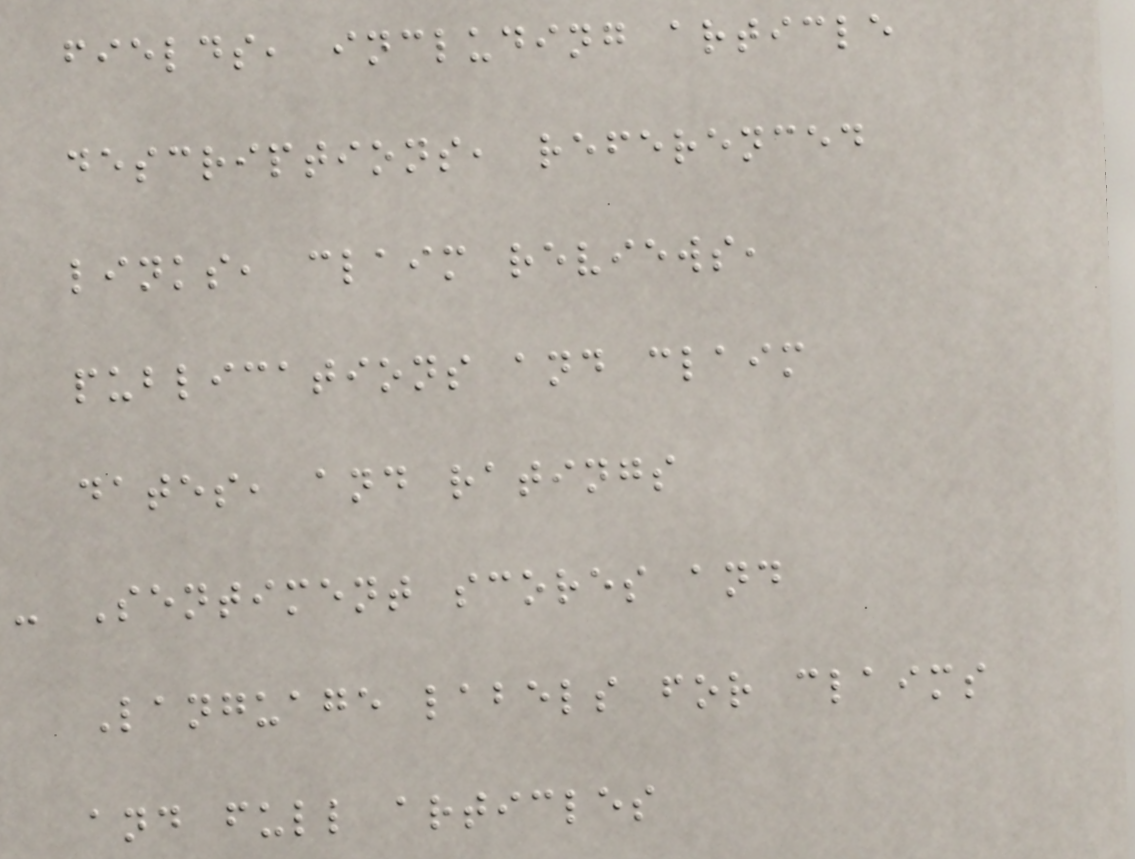fields, including article
descriptions, referenced
links, claim reviews,
publications and claim
dates, and ratings
- Sentiment scores and
Language labels for claims
and full articles
